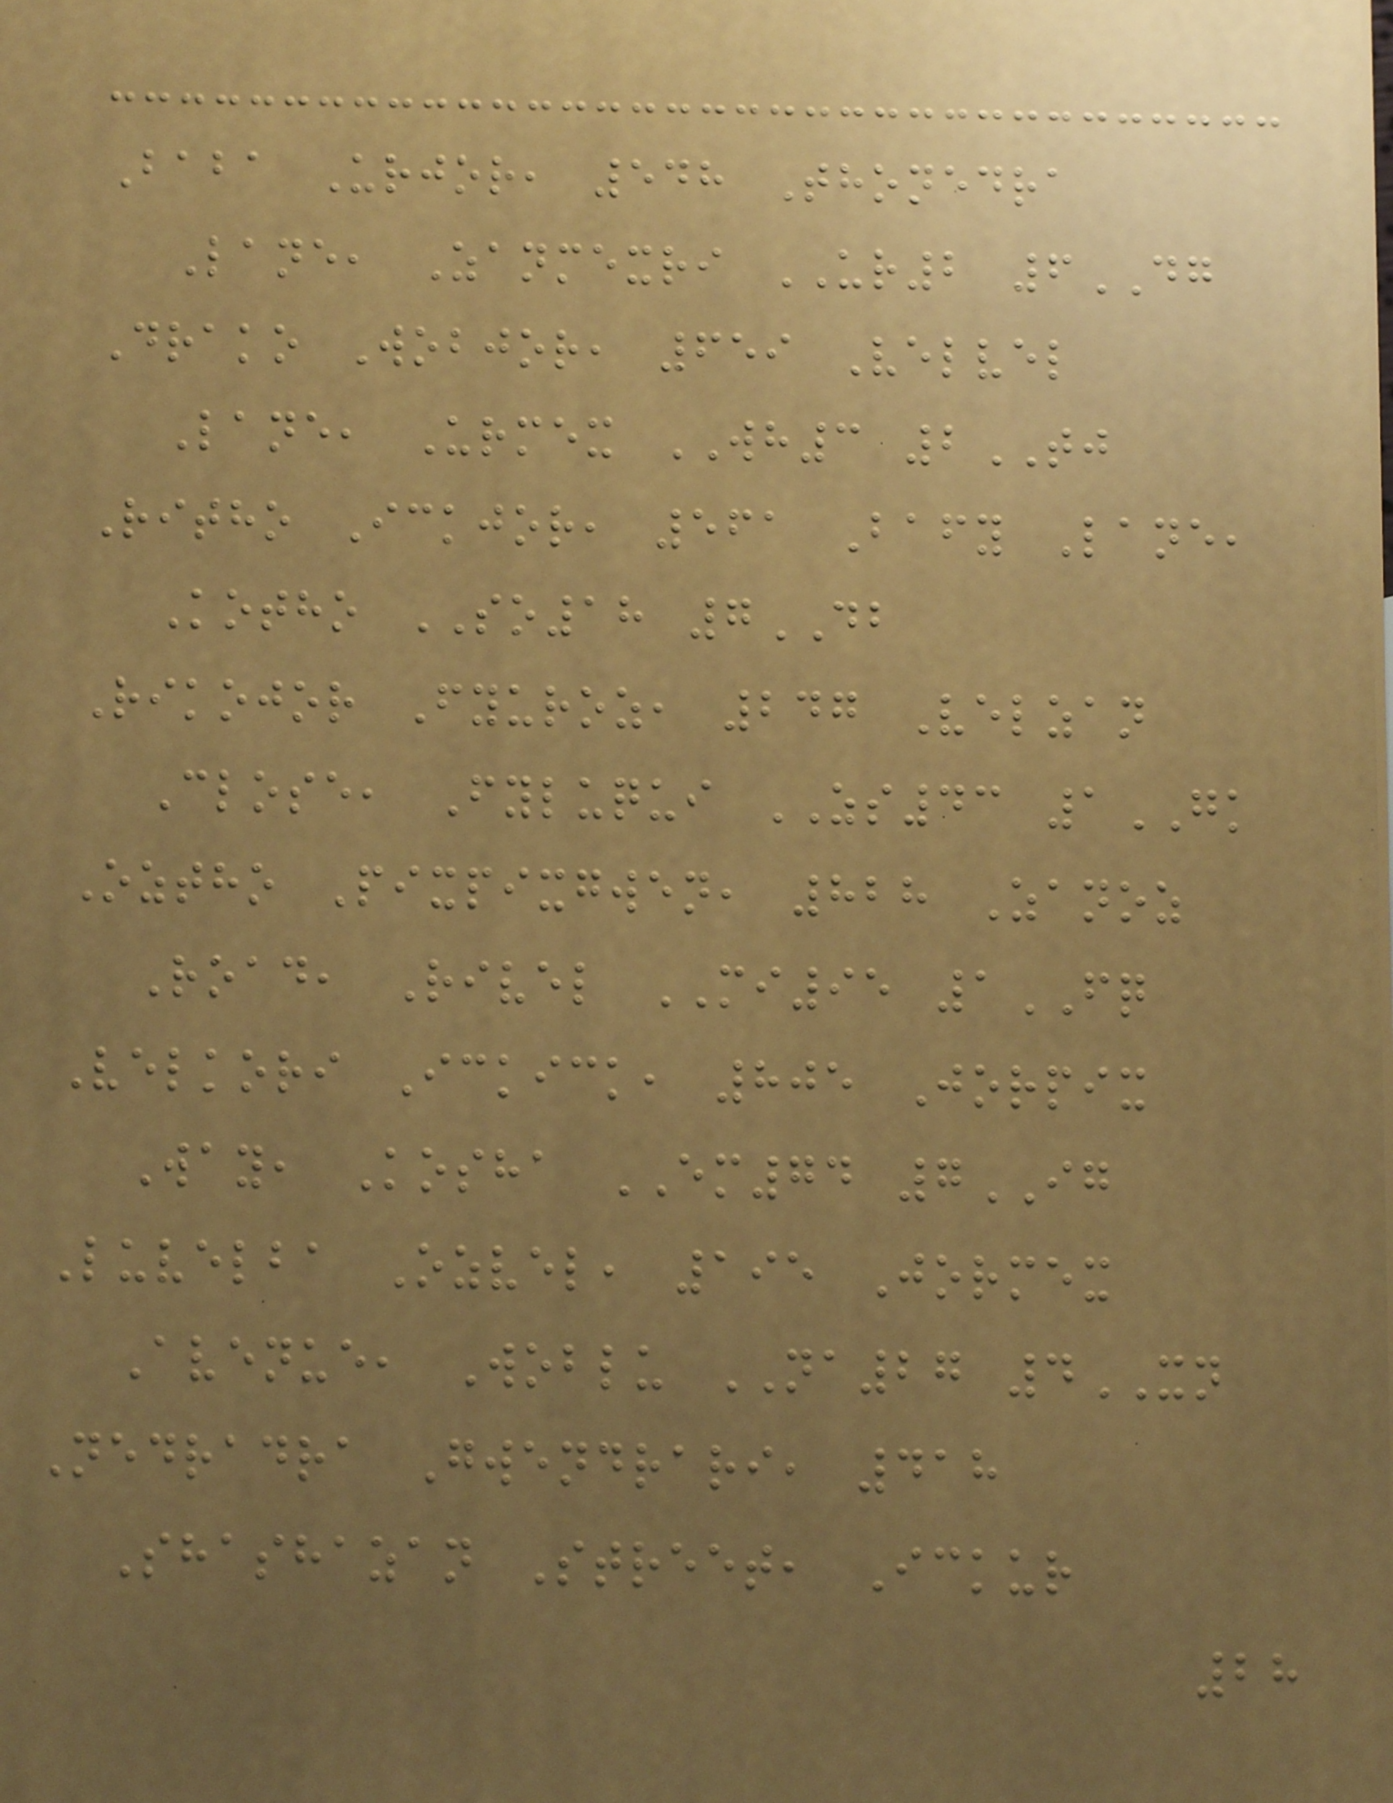Baba Urjor, 548 Thonedra
Lane, Zanmexri UR2 6DG
Drako Wobjor, 659 Velvel
Lane, Urmex WH3 2TJ
Ritho Ickjor, 561 Bafy Lane,
Kotho SO18 7DB
Rikojor Fyuroz, 247 Velzan
Close, Fyluqui ZS43 1GK
Oztho Pixpixgwen, 828 Zanoz
Road, Rivel MI95 1FQ
Velkori Ickick, 805 Jorpix
Way, Kosha EM74 7IG
Luvelba Ozvel, 195 Jormex
Avenue, Woblu NA27 4XN
Nedradra Gwendrari, 418
Shashazan Street, Ickur
28
